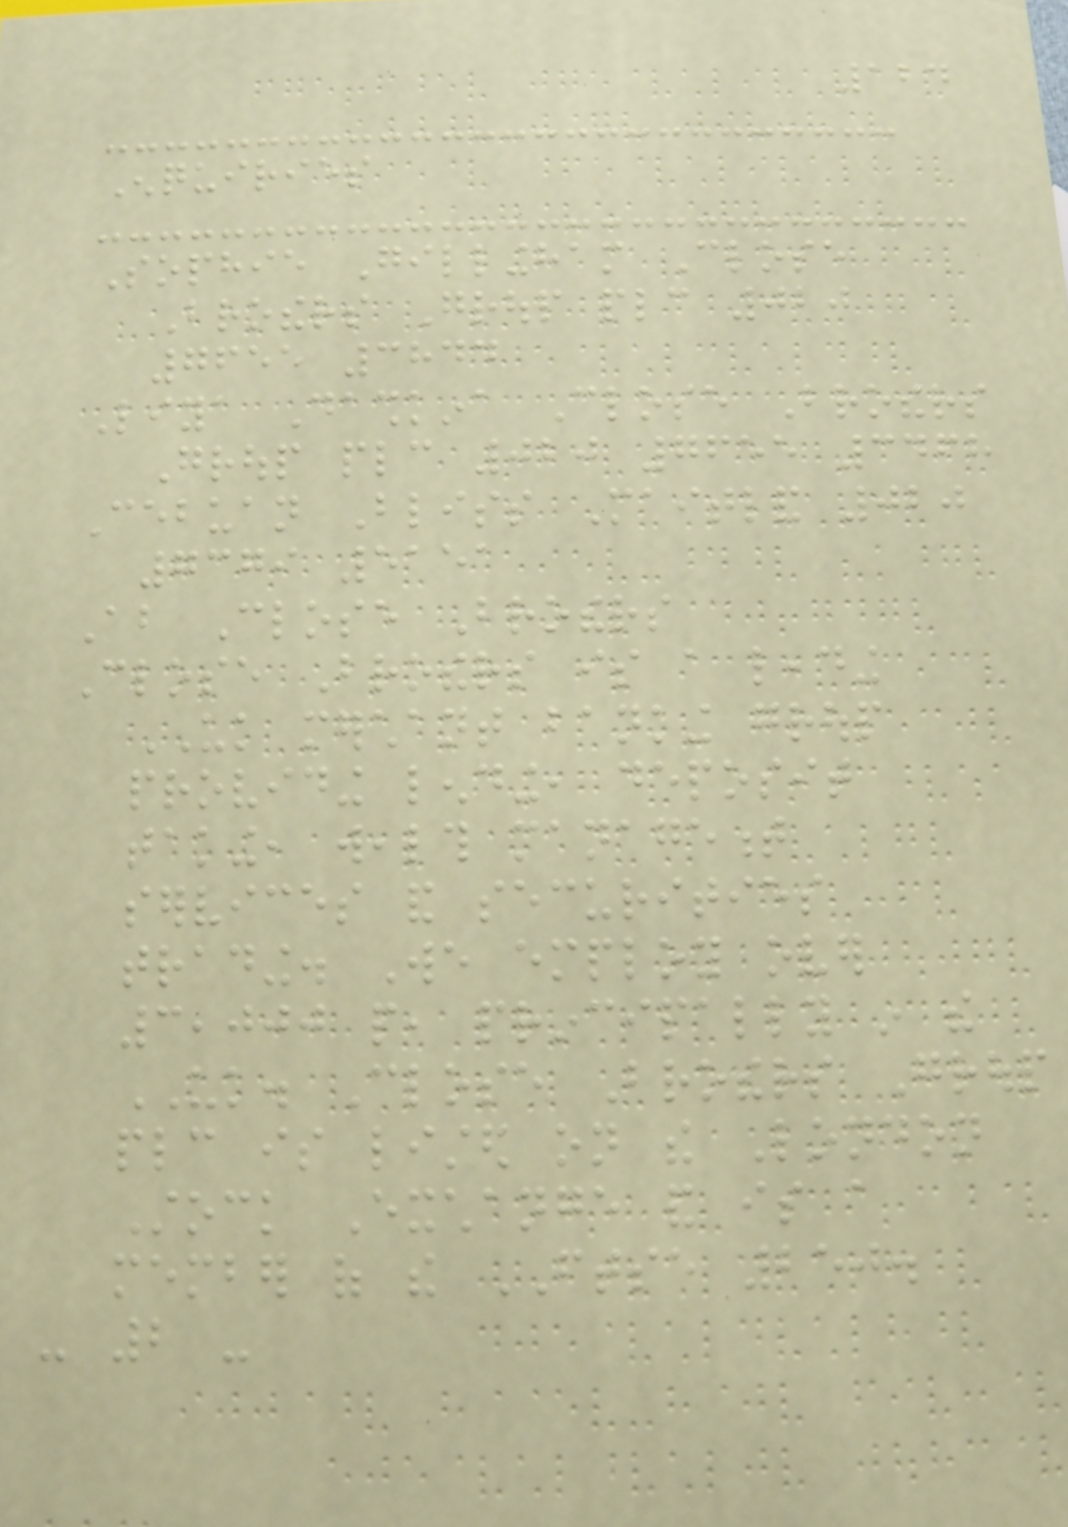124
Enquiries
Sophie Gillingham Close
Brothers Group plc 020
7655 3844
Liya Dashkina Close Brothers
Group plc 020 7655 3468
Cebuan Bliss Maitland 020
7379 5151
About Close Brothers
Close Brothers is a leading
UK merchant banking group
providing lending, deposit
taking, wealth management
services and securities
trading. We employ over
3,000 people, principally in the
UK. Close Brothers Group
plc is listed on the London
Stock Exchange and is a
member of the FTSE 250.
- 2 -
